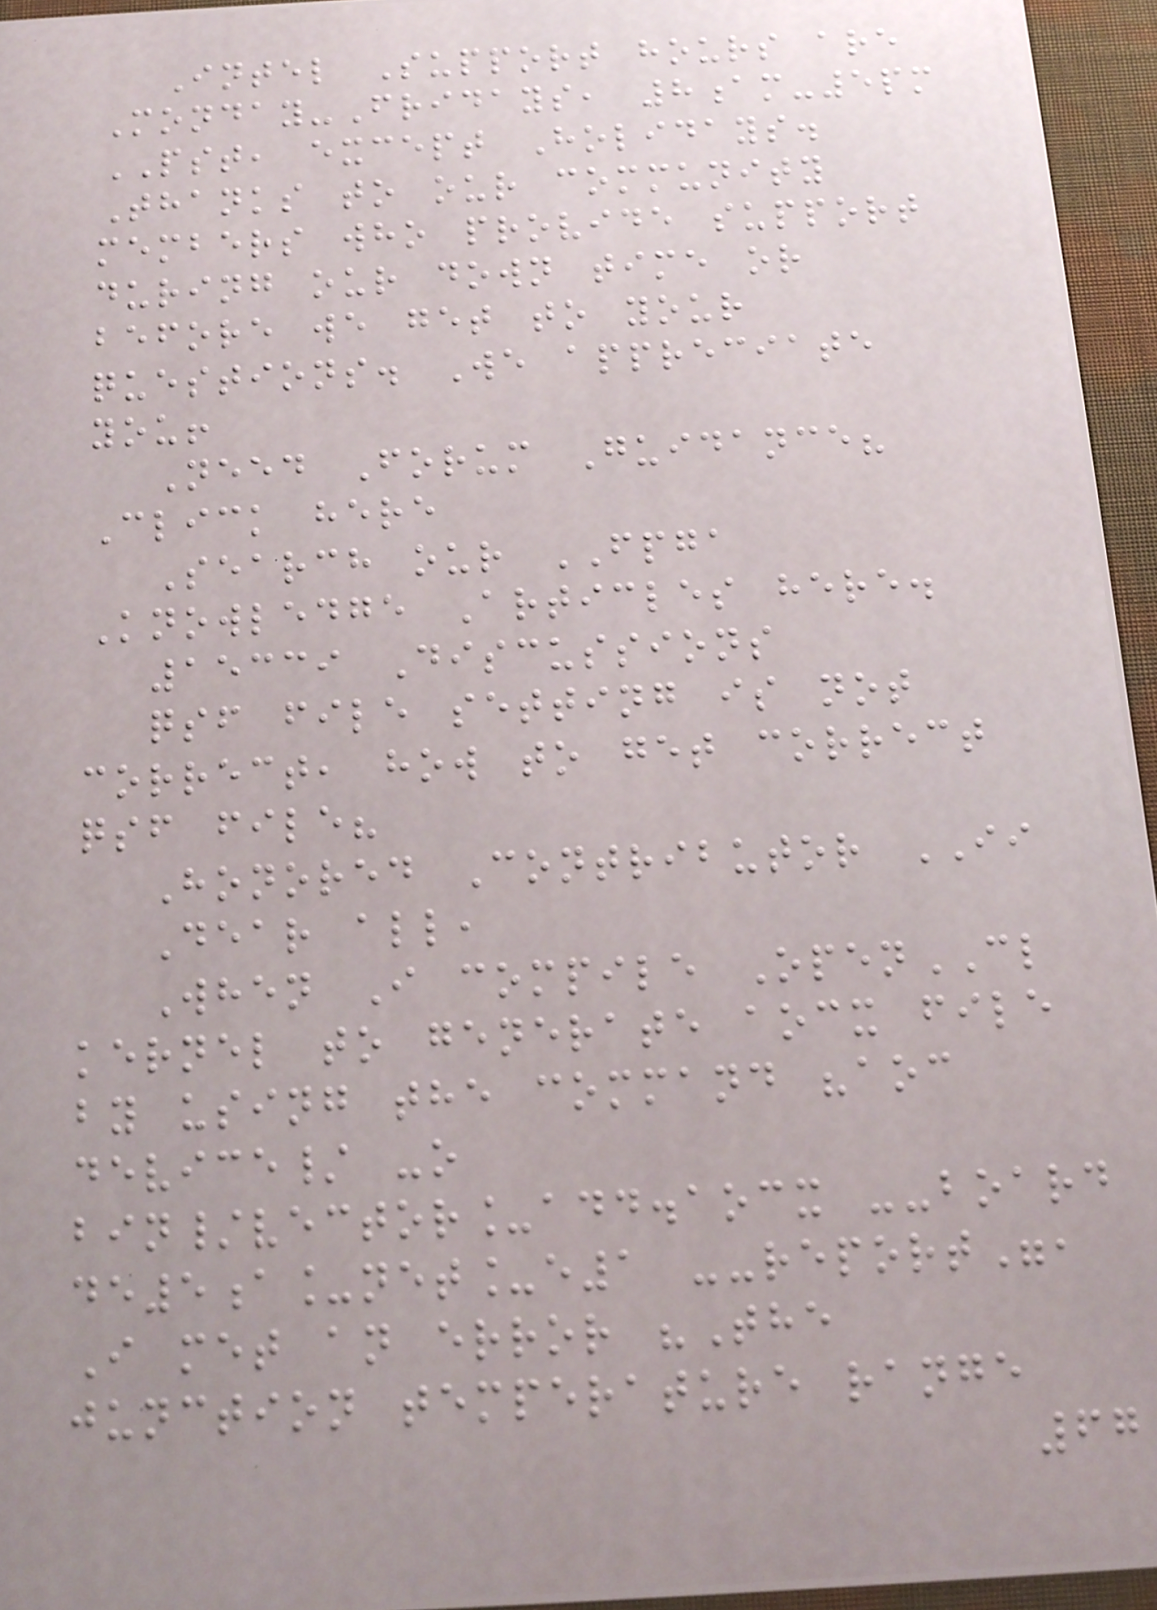Intel Support hours are
Monday-Fridays, 8am-5pm
PST, except Holidays.
Thanks to our community
members who provide support
during our down time or
before we get to your
questions. We appreciate
you!
Need Forum Guidance?
Click here
Search our FPGA
Knowledge Articles here.
15339 Discussions
qsf file setting is not
correct, how to get correct
qsf file?
Honored Contributor II
Dear all,
When I compile OpenCL
kernel to generate aocx file
by using the command "aoc
device/ -o
bin/vector_add.aocx --board
de5a_net_e1 --report",
I met an error "The
junction temperature range
67
